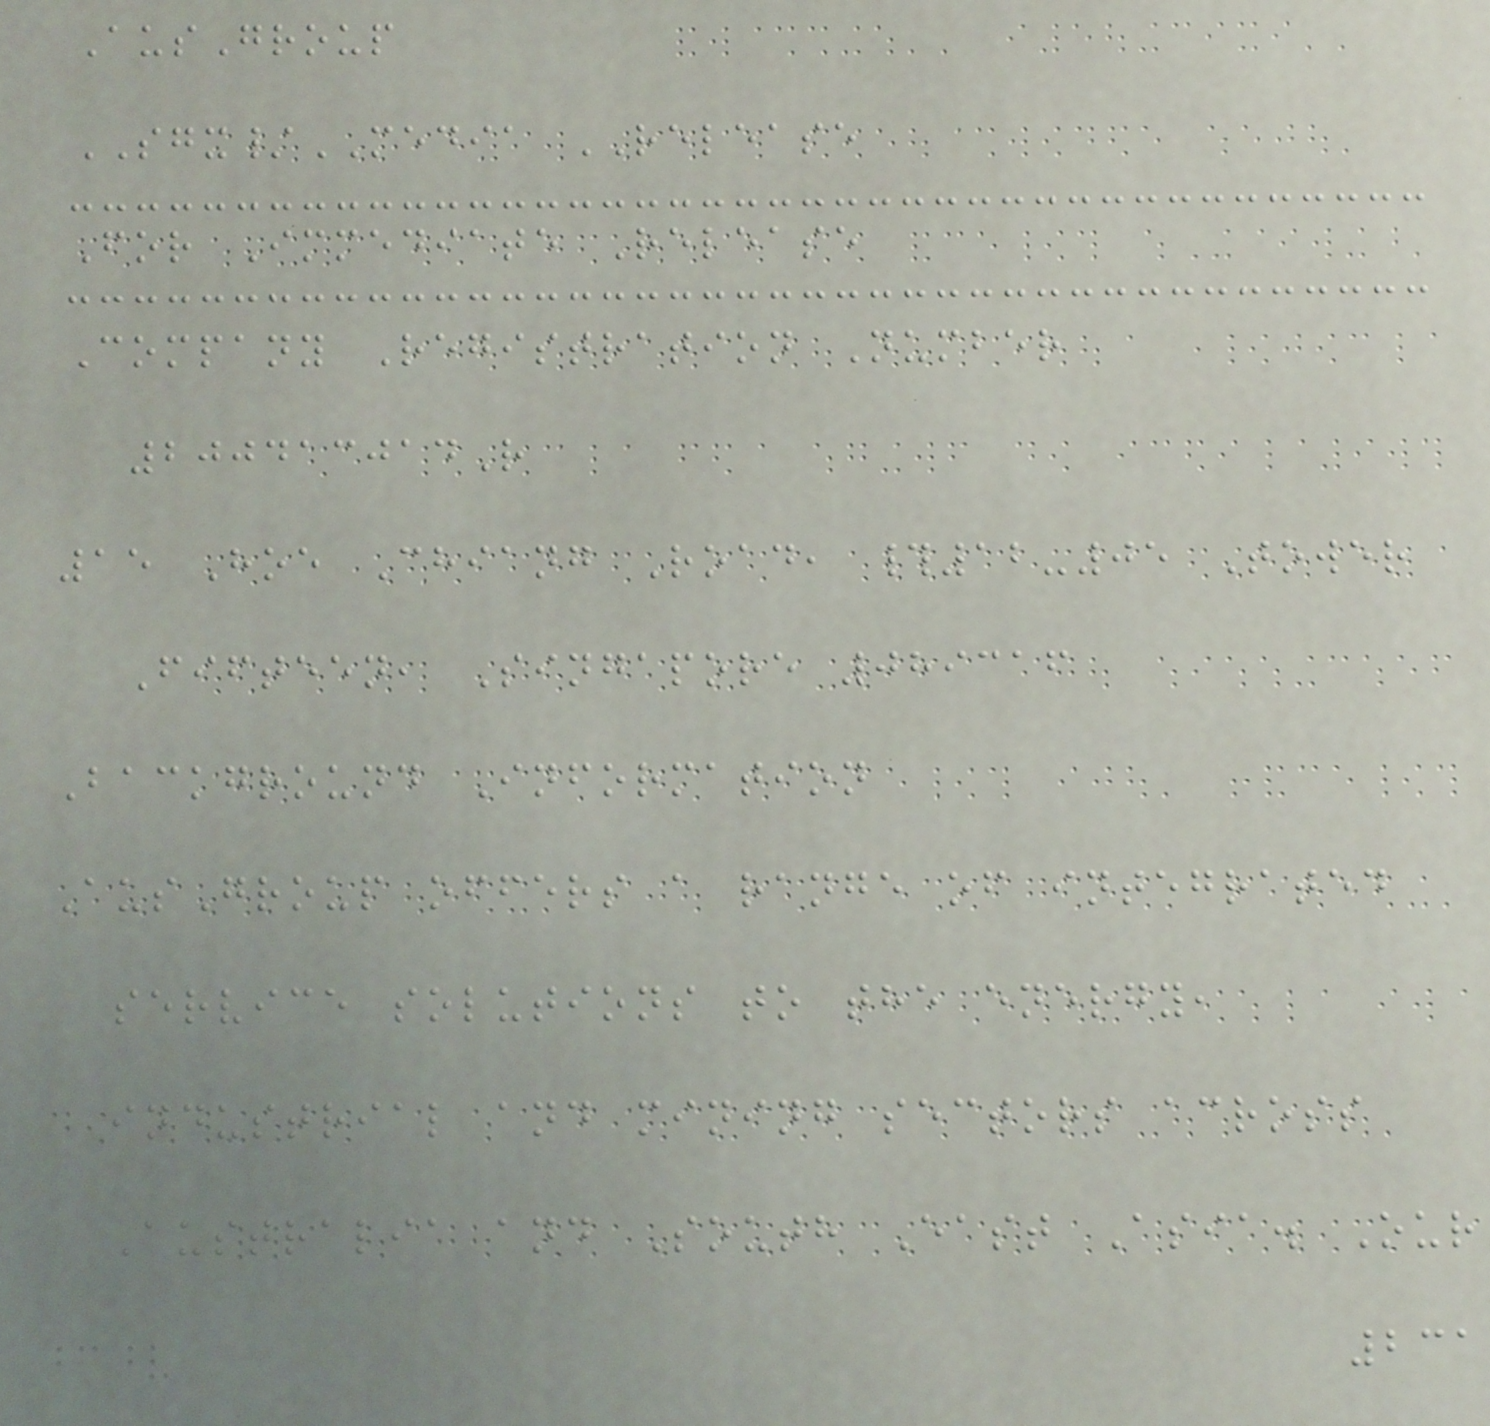AusGroup
SGX/MEDIA RELEASE
For Immediate Release
Company Registration Number
200413014R
15 Hoe Chiang Road, #12-05 Tower
Fifteen, Singapore 089316
Background Information
AusGroup offers a range of integrated
service solutions to the energy,
industrial and mining sectors across
Australia and South East Asia. Our
231
